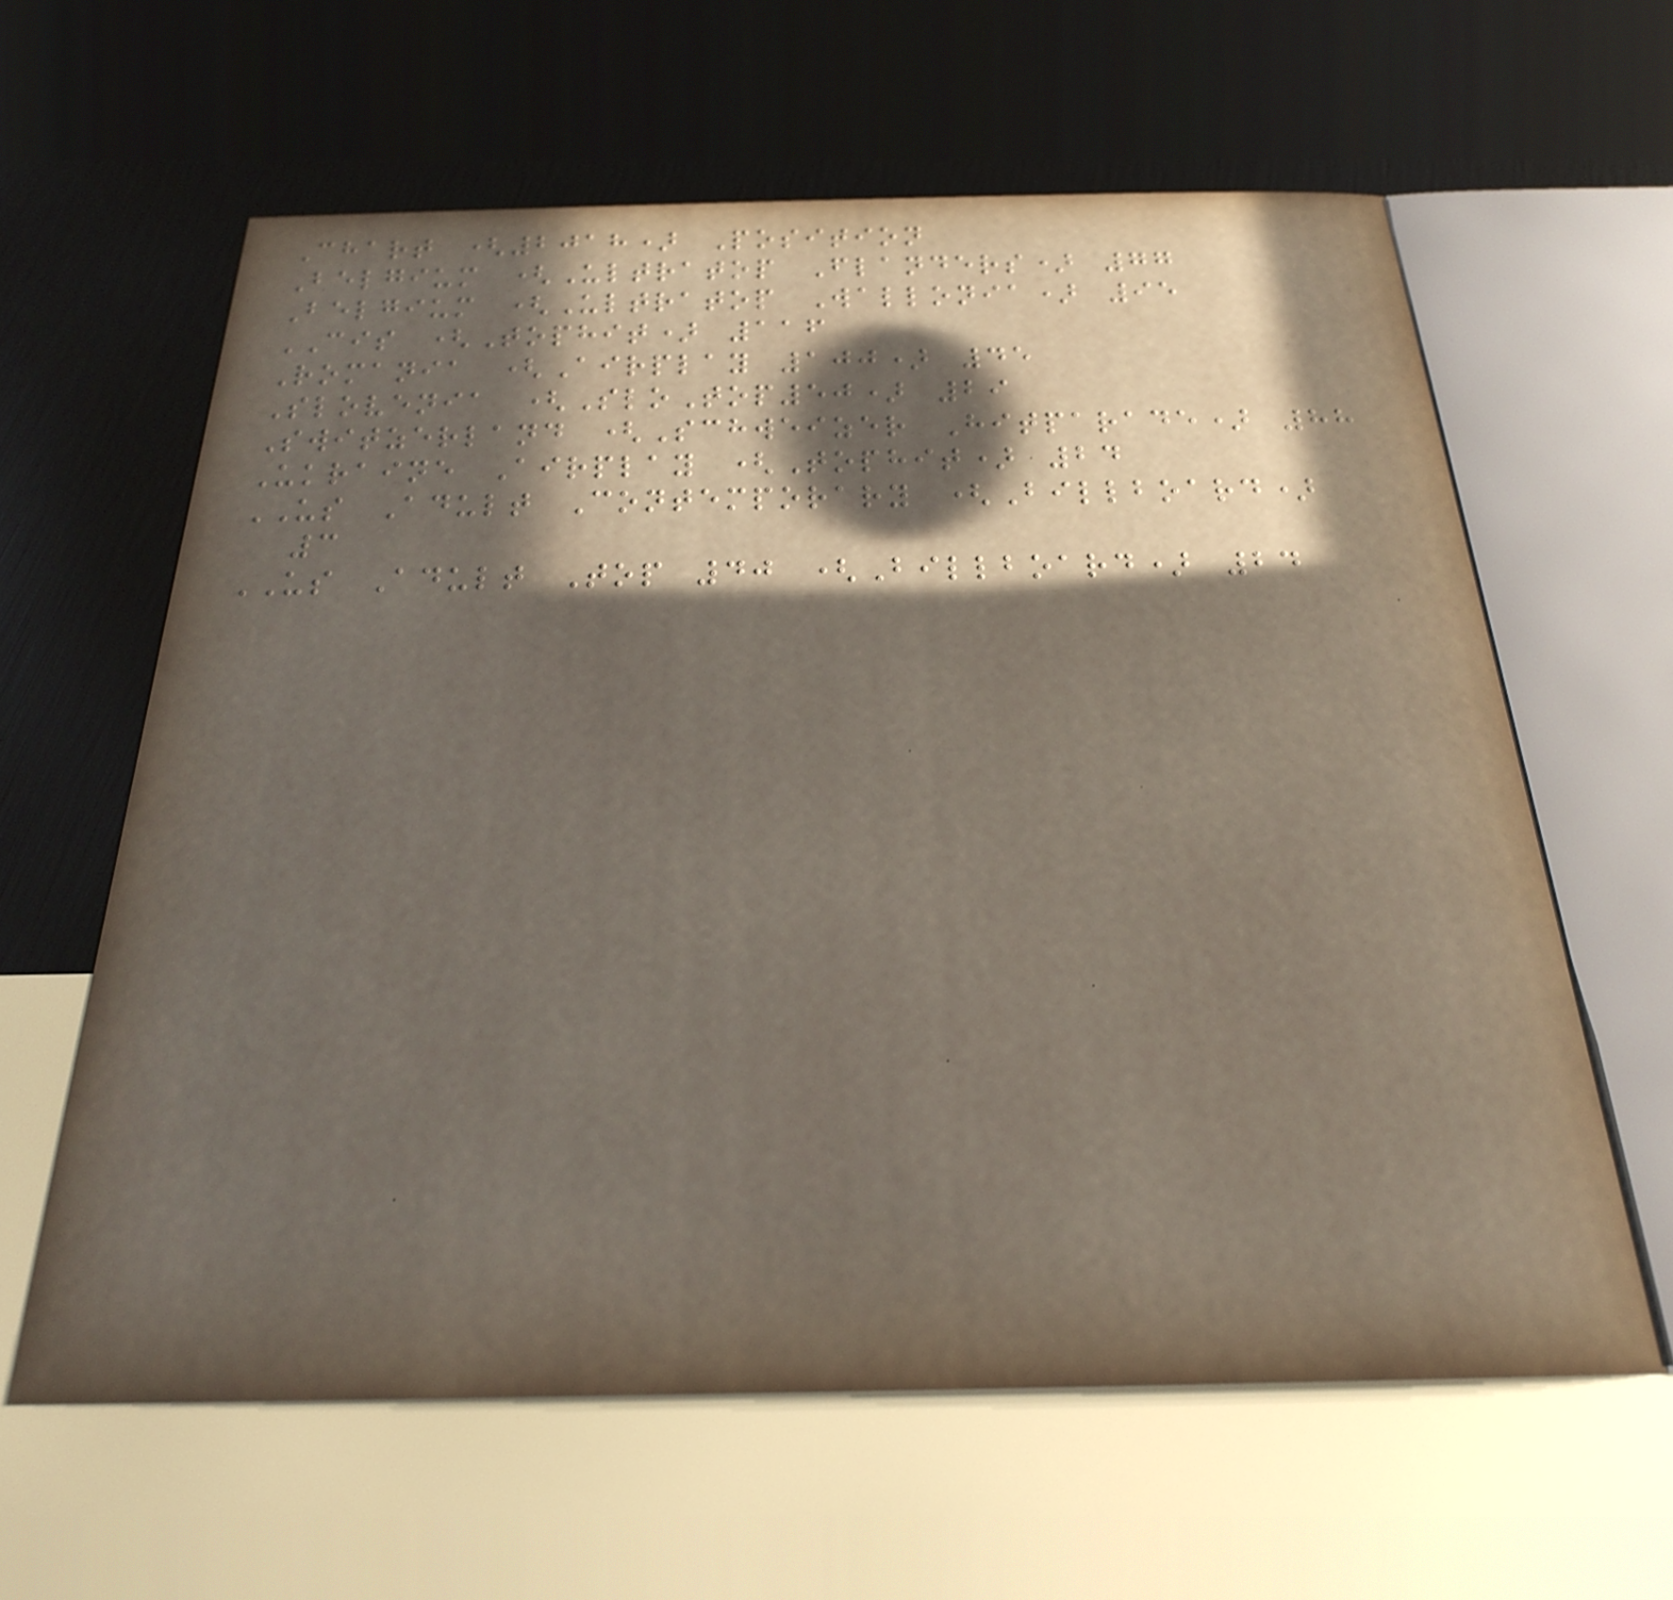Chart (2018) Position
Belgium (Ultratop Flanders) 77
Belgium (Ultratop Wallonia) 95
CIS (Tophit) 116
Romania (Airplay 100) 45
Slovenia (SloTop50) 29
Switzerland (Schweizer Hitparade) 88
Ukraine Airplay (Tophit) 24
US Adult Contemporary (Billboard)
3
US Adult Top 40 (Billboard) 24
